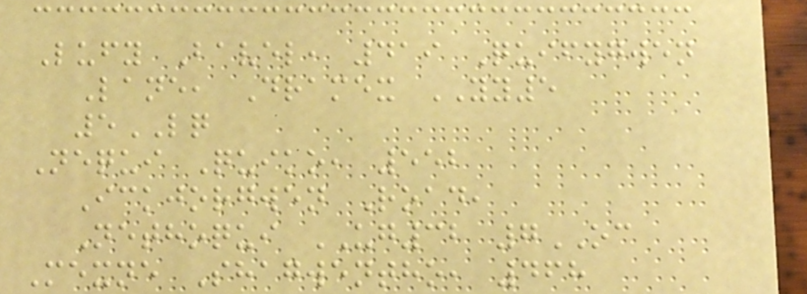Lufy Bavel, 419 Quifygwen
Lane, Dramex YY5
5LQ
Nequi Quiko, 552
Ickjorgwen Road,
Nethoqui UG32 7OC
Mexne Shagwentho, 468
